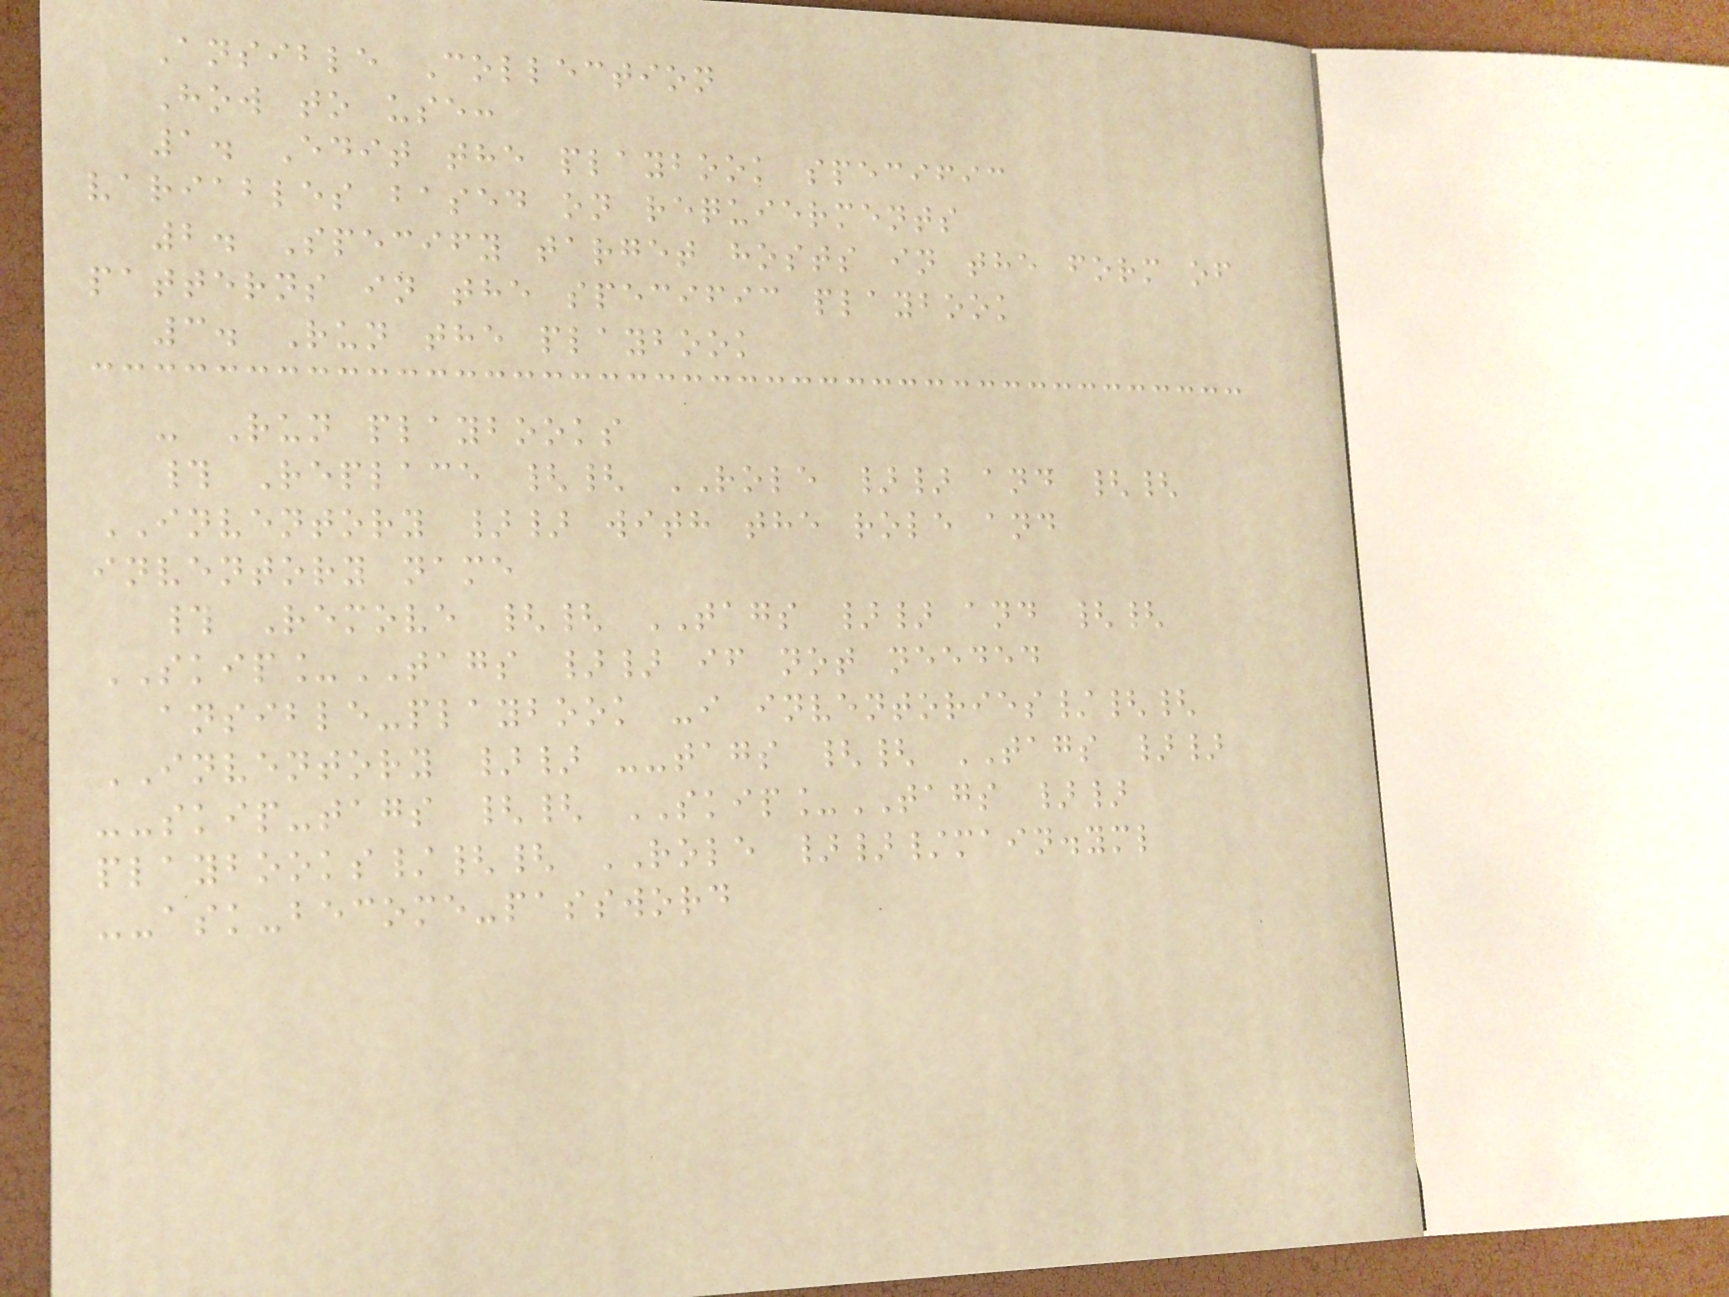Ansible Collection
How to use:
1. Edit the playbook specific
variables based on requierments
2. Specify target hosts in the form of
patterns in the specific playbook
3. Run the playbook
- Run playbooks
# Replace {{ ROLE }} and {{
INVENTORY }} with the role and
inventory name
# Remove {{ TAGS }} and {{
SKIP_TAGS }} if not needed
ansible-playbook -i inventories/{{
INVENTORY }} --tags {{ TAGS }}
--skip-tags {{ SKIP_TAGS }}
playbooks/{{ ROLE }}/main.yml
--ask-become-password
